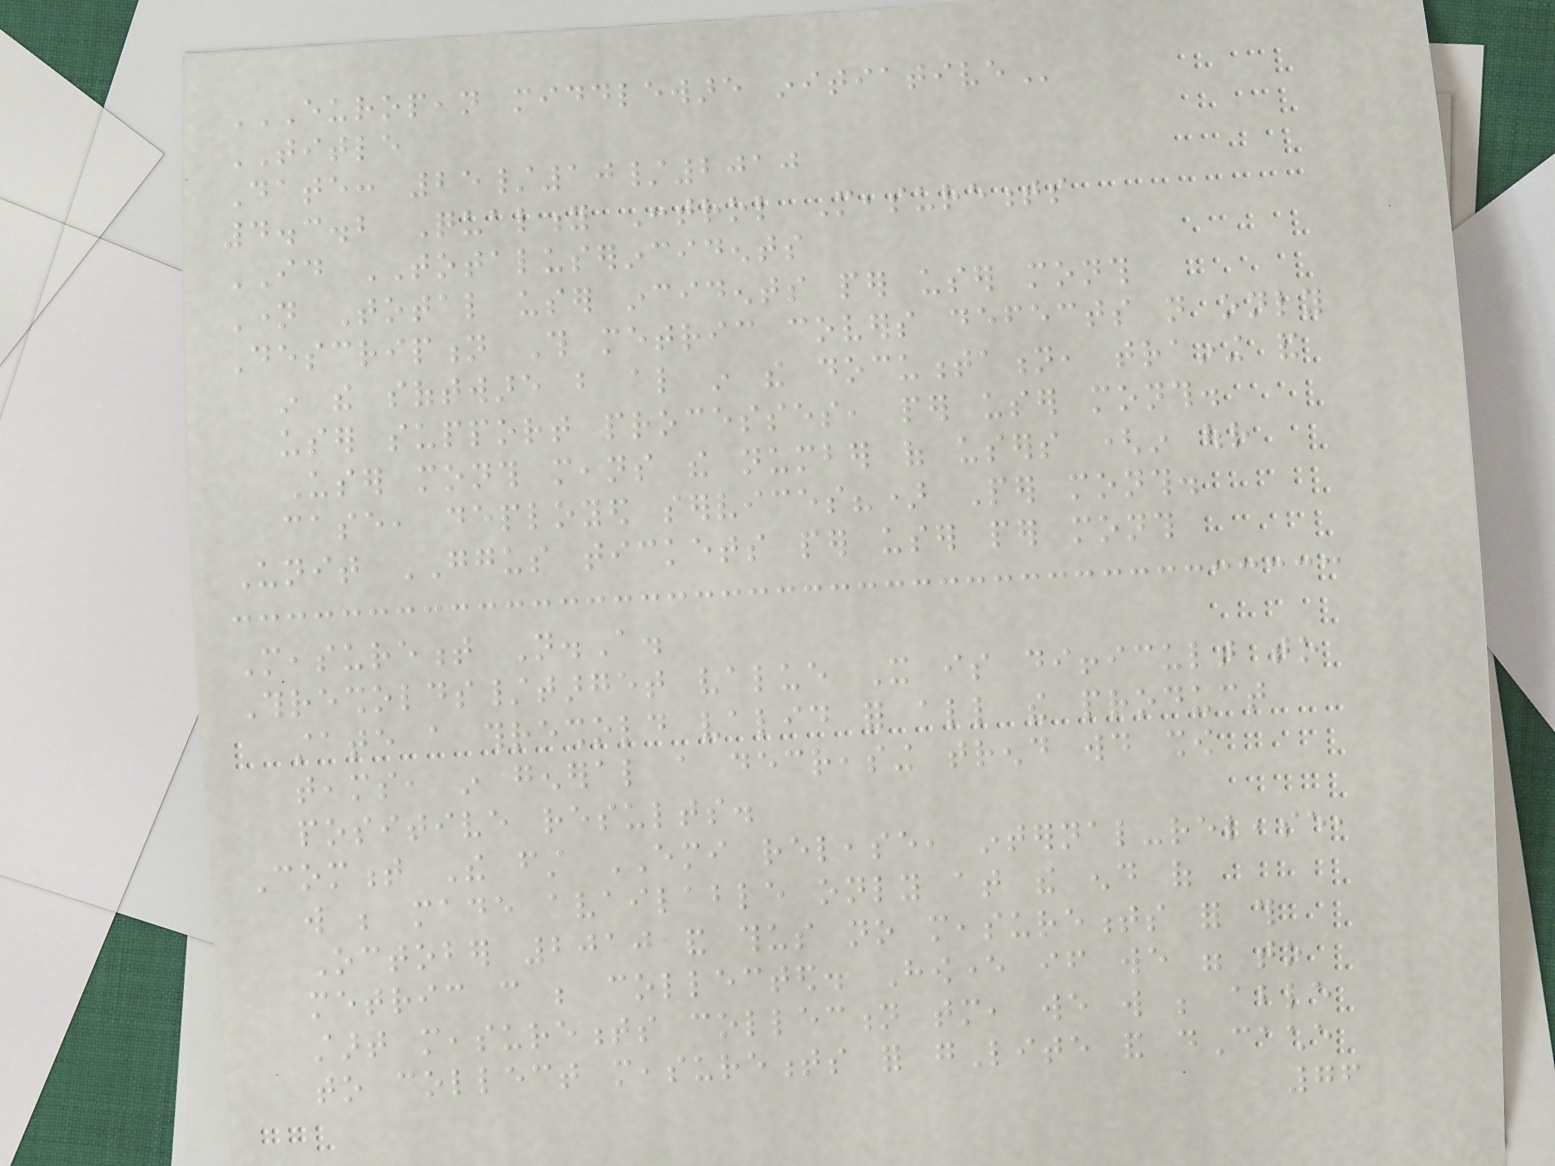EUROPEAN MIDDLEWARE INITIATIVE
TITLE
Date: 25/10/2010
4.3.2 Quality Control Measurements
ID TOTALUSERINCIDENTS
Name Total user incidents per user month
Description This metric covers defects not only
in the software but also in the documentation, training and
user support processes, per user month.
User month means the number of users (in our
case, deployed services?) Per month.
Unit GGUS tickets per user per month
Measurement N.A.
Thresholds/target value It is difficult to
state a threshold valid for all the product
teams, in general a decreasing trend would show
positive results.
Comment The first EMI release, internal-release,
will be made available only at the end of
October 2010 and thus no measurements for this
metric can be collected. However if we were to
start measurements collection tomorrow, we will be able
to collect measurements for gLite and dCache
76
